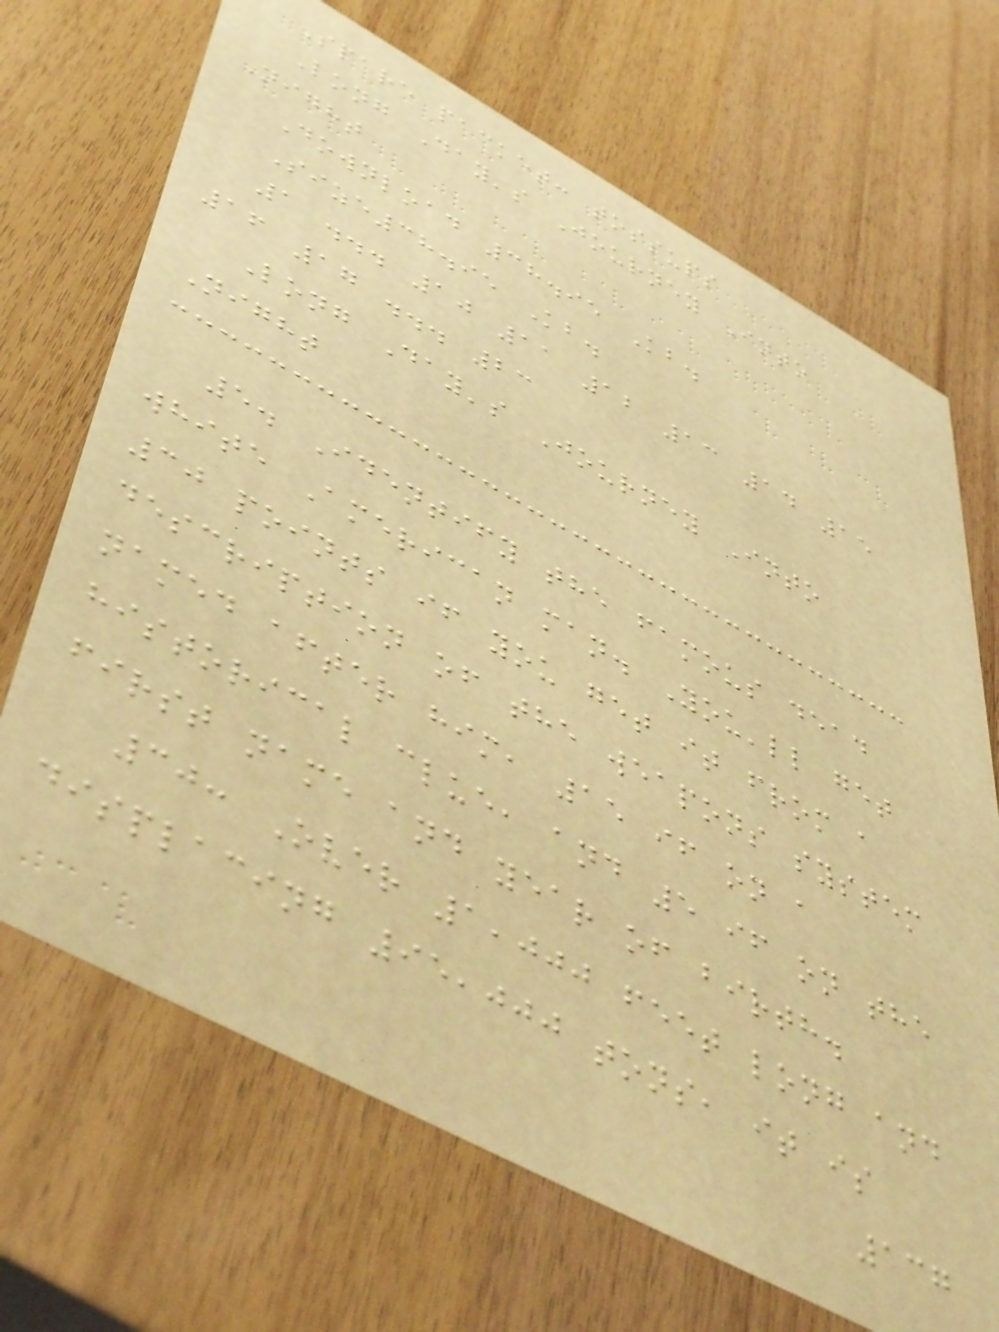Spare packet: tossups
Long Day's Journey Into
Night
Download 38.95 Kb.
Size38.95 Kb.
1 ... 10 11 12 13 14 15
16 17 ... 23
Long Day's Journey Into
Night
5. Identify the famous dead
white American man. You'll get
30 points if you get it from a
description of the weapons system
named after him, 15 if on a
historical clue, and 5 if on the
first name and year of birth.
30: Over 1,000 feet long and
displacing 95,000 tons, it is
137
